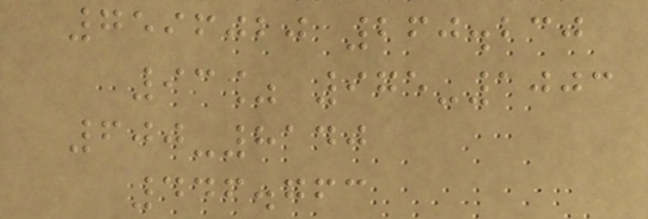7596020 260.230
93% 975-1003
600-8140
446.763
